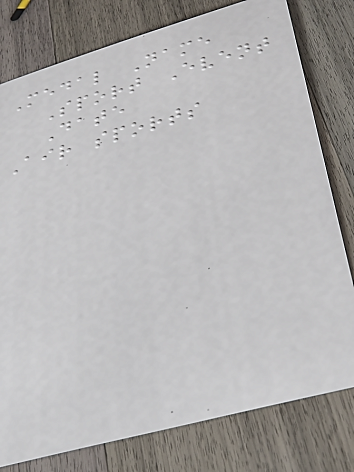Medal Name
Sport Event
Date
Air sports
